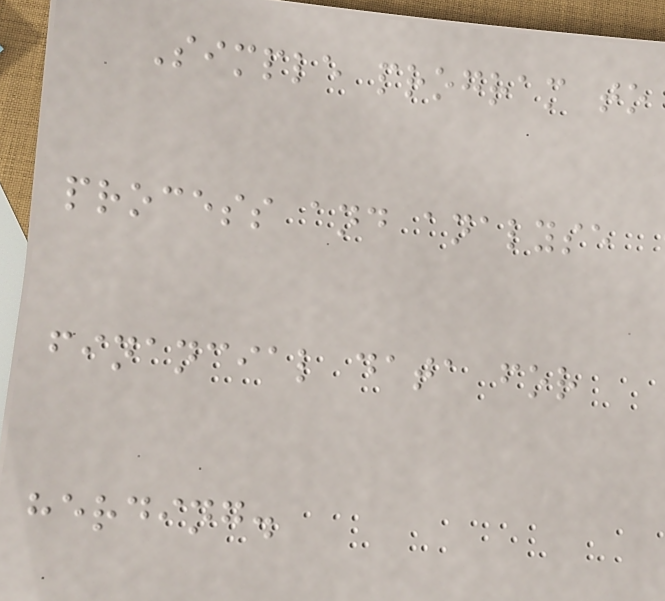Simple program to
process and analyse
financial data for
herding.
